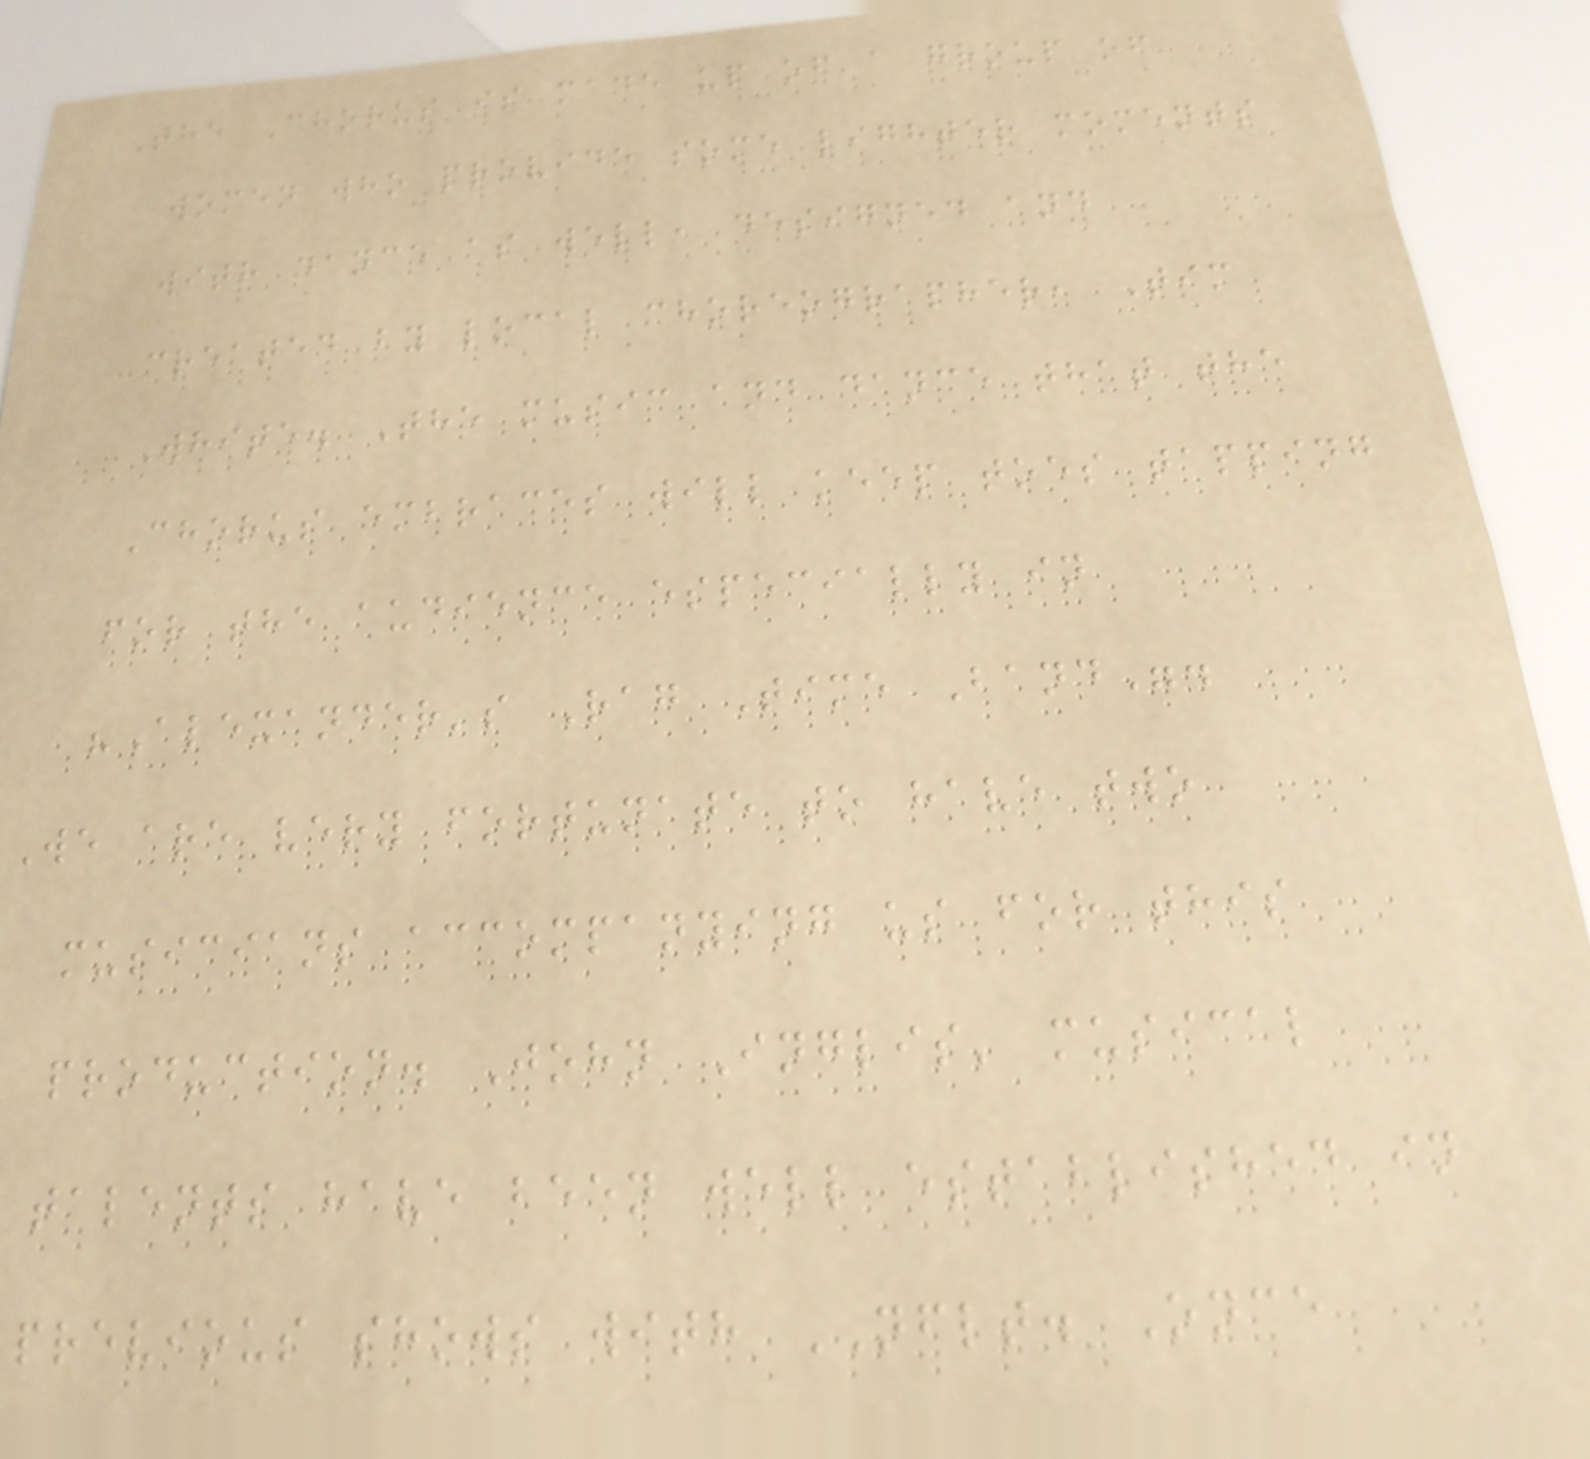The Chorus is made up of a group of
women who provide some lighter moments
with dance as well, designed and
created by local choreographer, Tim
White. The music and dance that the
Chorus embraces will keep toes tapping
for the audience especially in
"Alexander's Rag Time Band".
We are very fortunate to have two
musicians accompanying us for this
production. John Inglis' musical
talents have been well established in
previous shows with NFLT. Once
